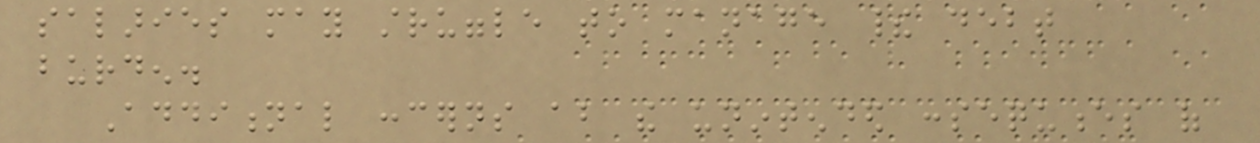salaries may struggle to manage their debt
burden.
Additional concerns about the unintended consequences of
